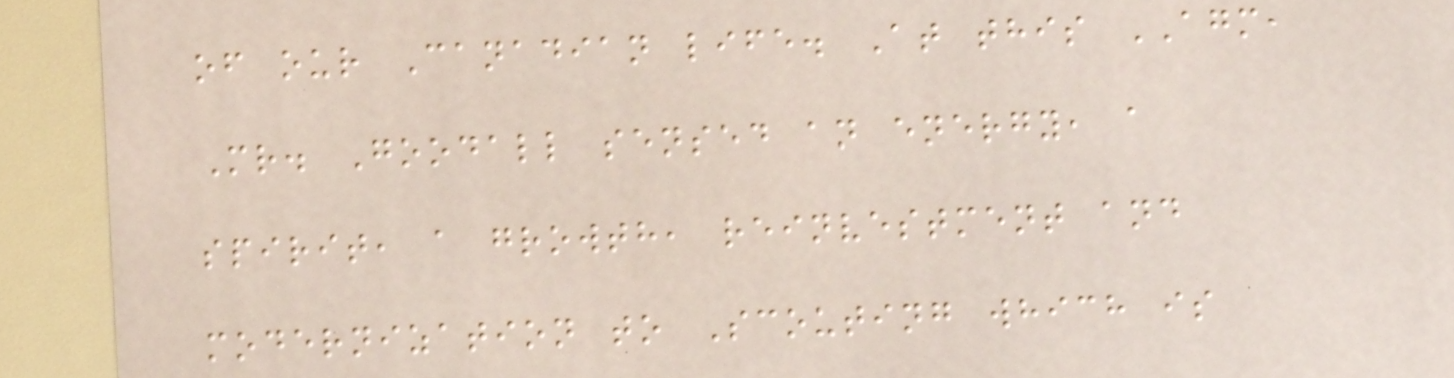of our Canadian life. At this AGM,
Mr. Goodall sensed an energy, a
spirit, a growth, reinvestment and
modernization to Scouting which is
